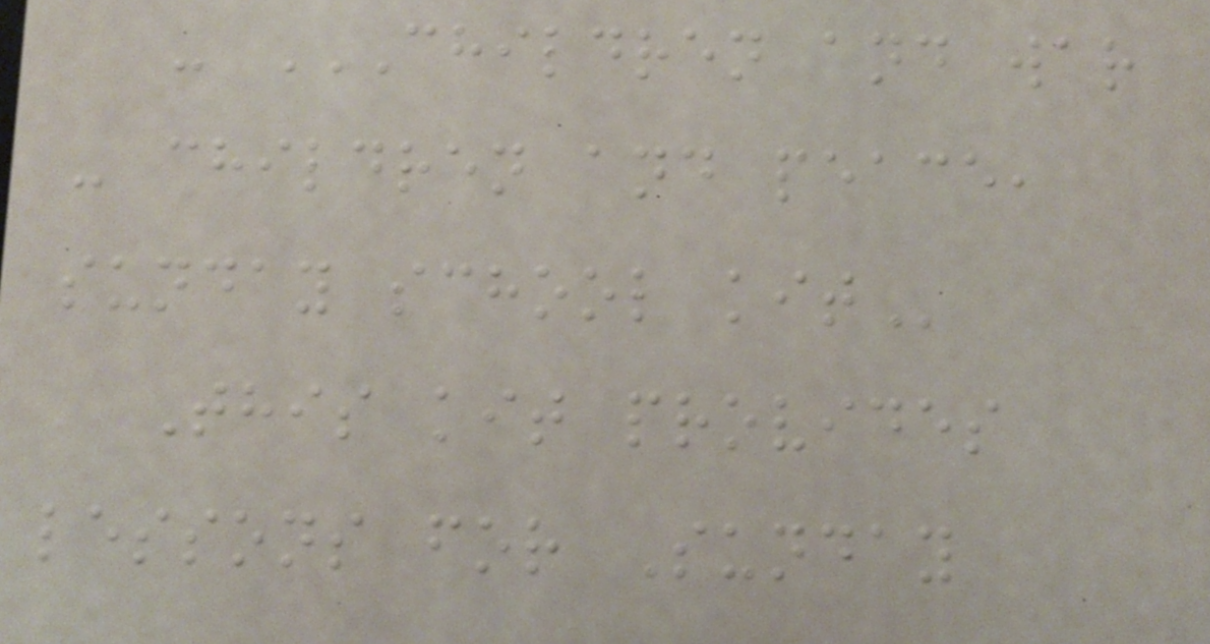- CHILDREN AND WAR
- CHILDREN AND PEACE,
SUNDAY SCHOOL KIT
This kit provides
lessons for Sunday
